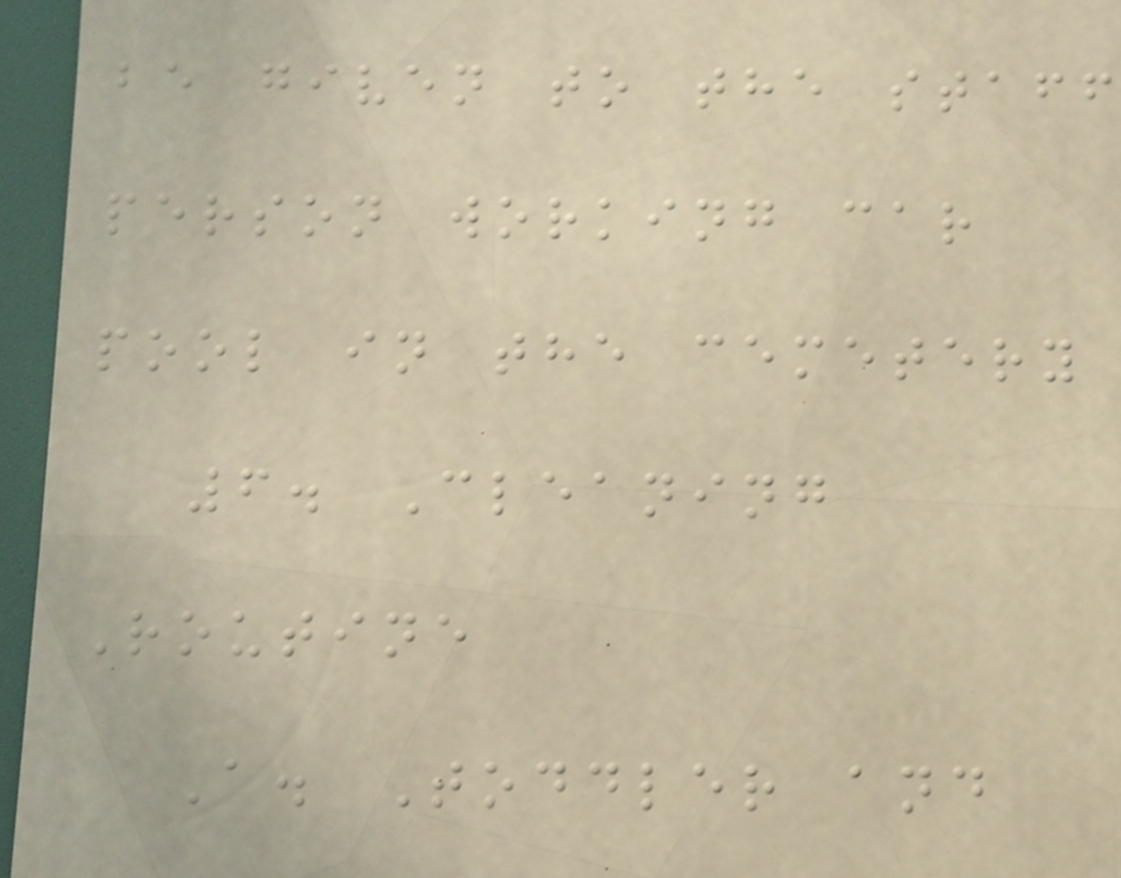be given to the staff
person working car
pool in the cemetery
6. Cleaning
Routine
A. Toddler and
